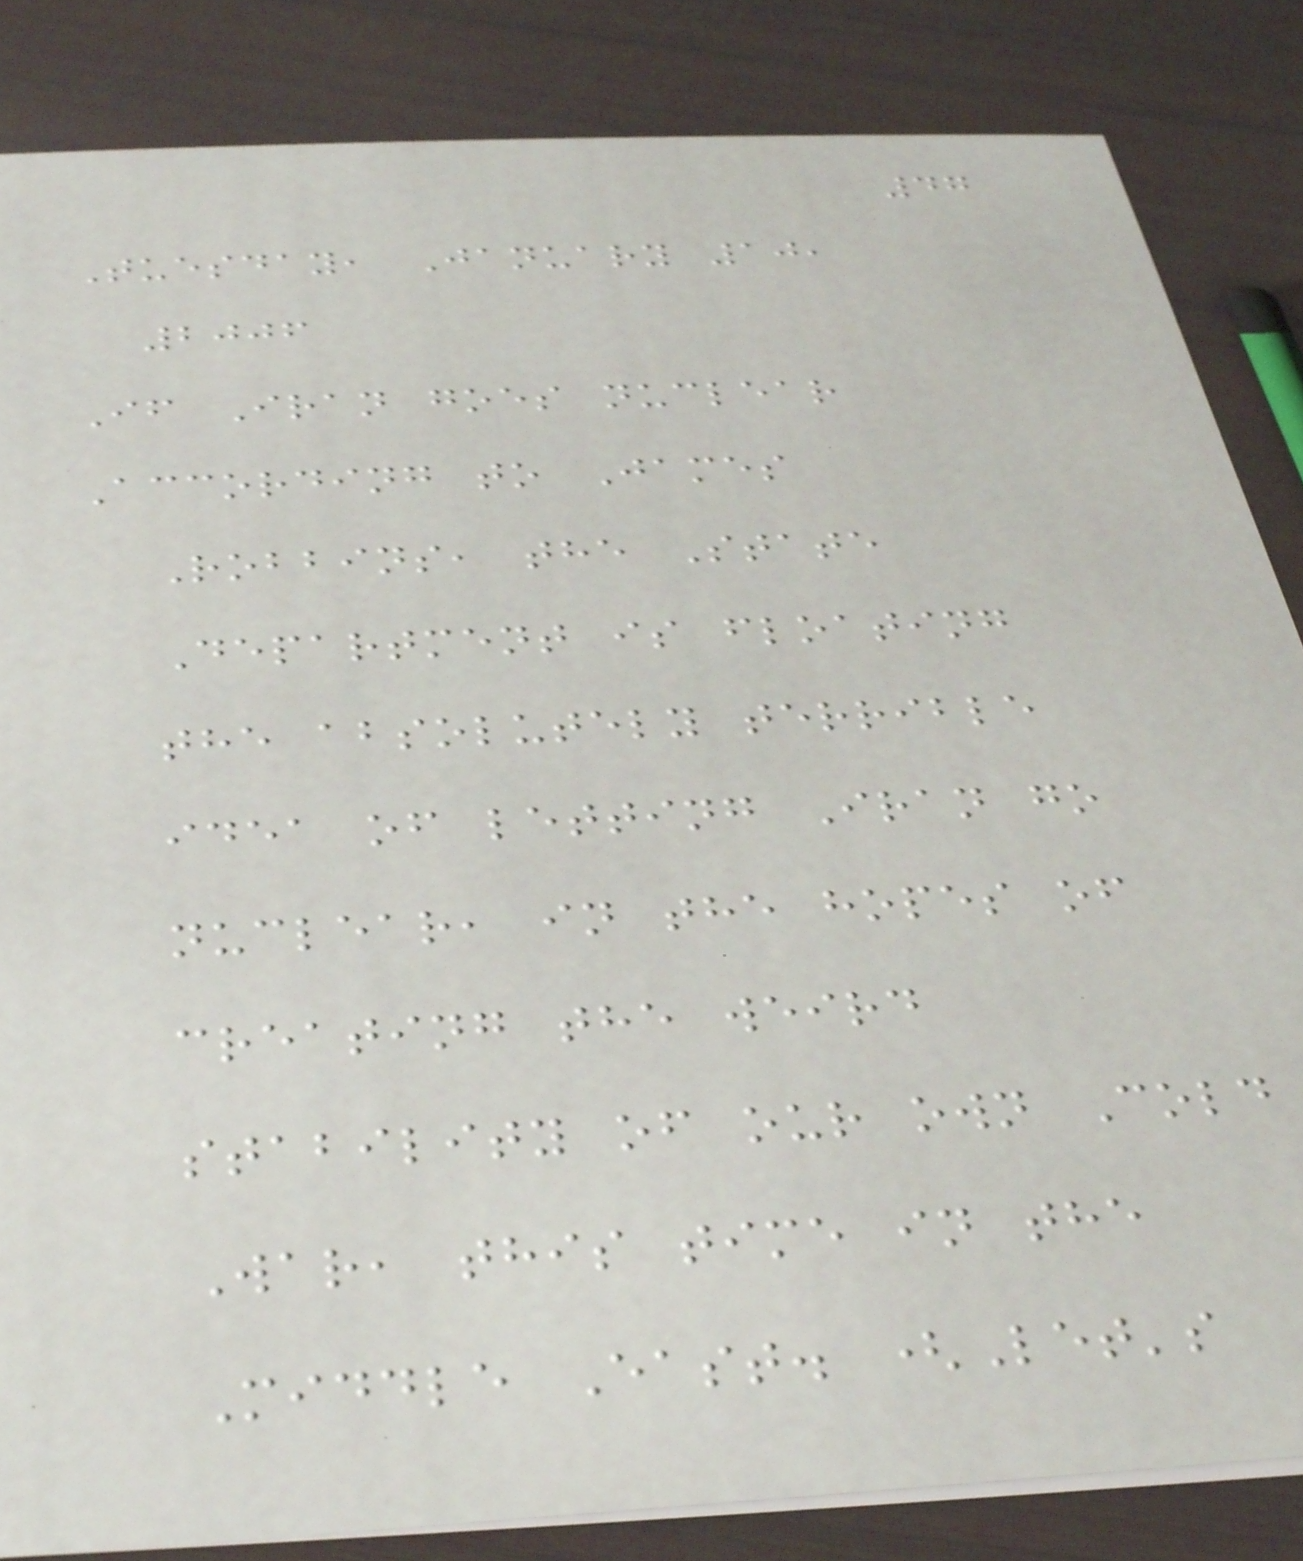47
Tuesday, January 10,
2006
If Iran goes nuclear
According to James
Robbins, the State
Department is floating
the absolutely terrible
idea of letting Iran go
nuclear, in the hopes of
creating the weird
stability of our own Cold
War, this time in the
Middle East. (Let's
